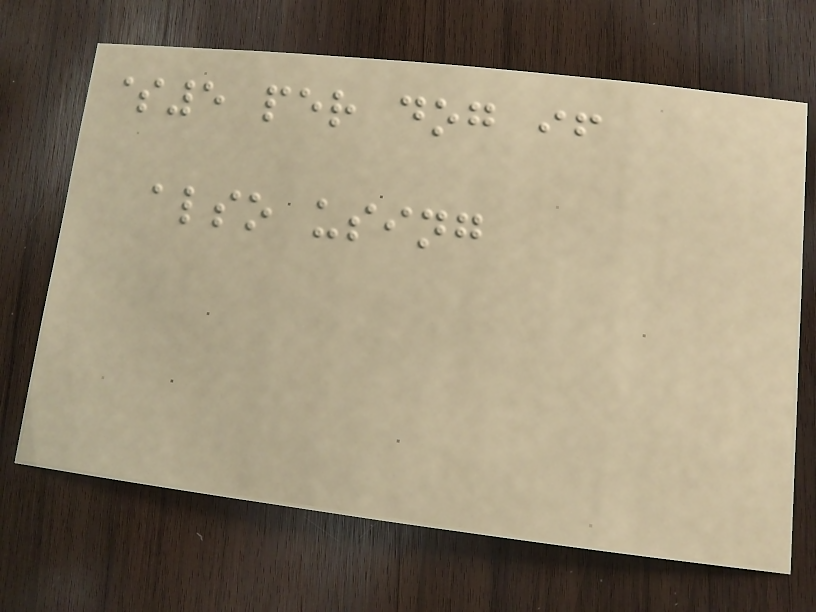$5 per dog if
also using
